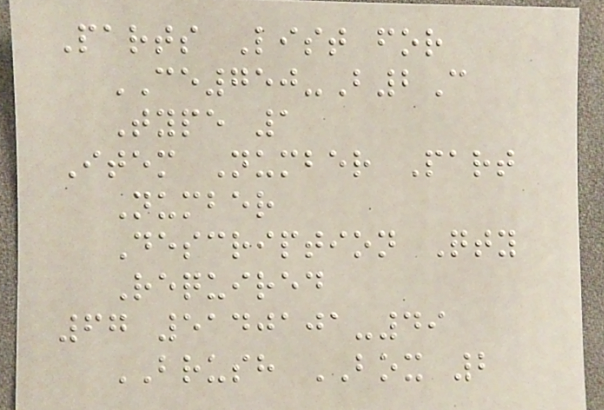Parts List for
CE750-B2C
Type 1
Item Number Part
Number
Description Qty
Required
67 5140101-49
BRUSH BOX 2
